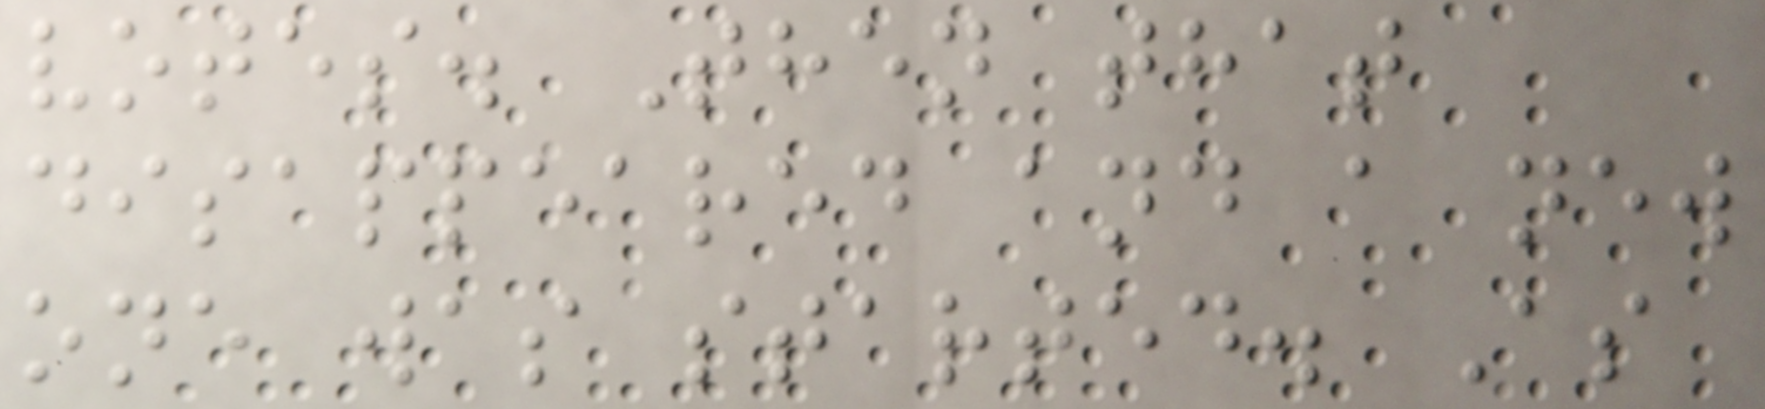votes. Then that
disappeared and a new
one was started. As
